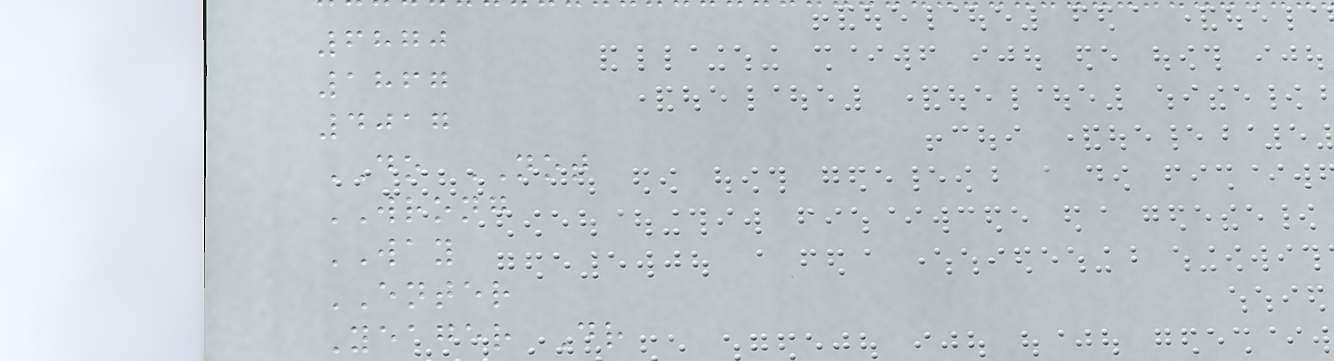6870
1867
4017
DO NOT
WRONG
WAY
ENTER
Yeager Dr
